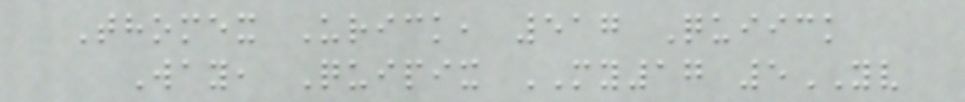Thomex Urick, 517 Quiick
Way, Quipix MY17 5YV
